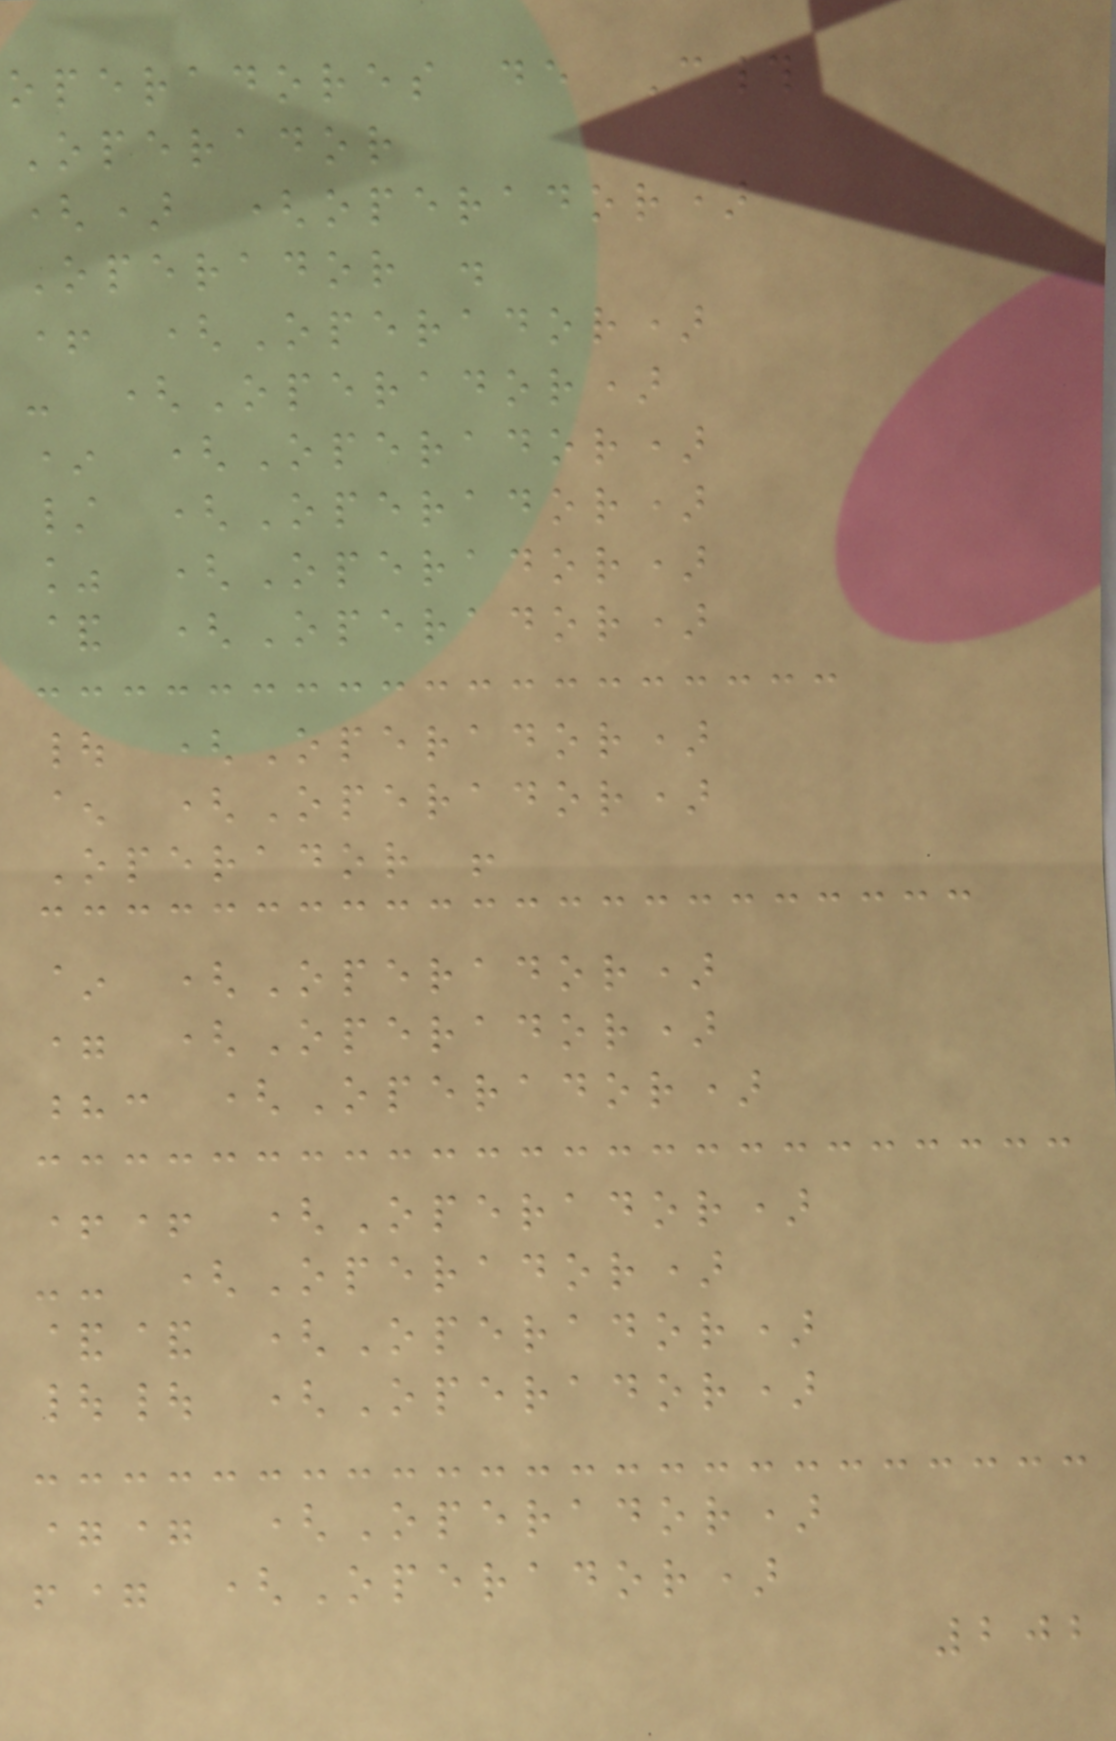operadores de C#
Operador
() (operador)
Operador .
+ (Operador)
- (Operador)
* (Operador)
/ (Operador)
% (Operador)
& (Operador)
| (Operador)
^ (Operador)
Operador !
~ (Operador)
= (Operador)
?: (Operador)
++ (Operador)
-- (Operador)
&& (Operador)
|| (Operador)
== (Operador)
!= (Operador)
202
